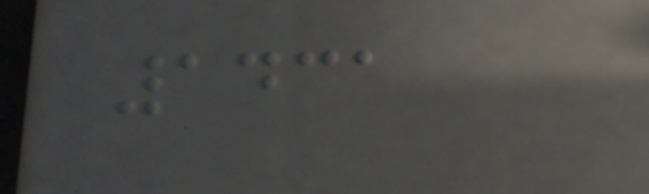1431
